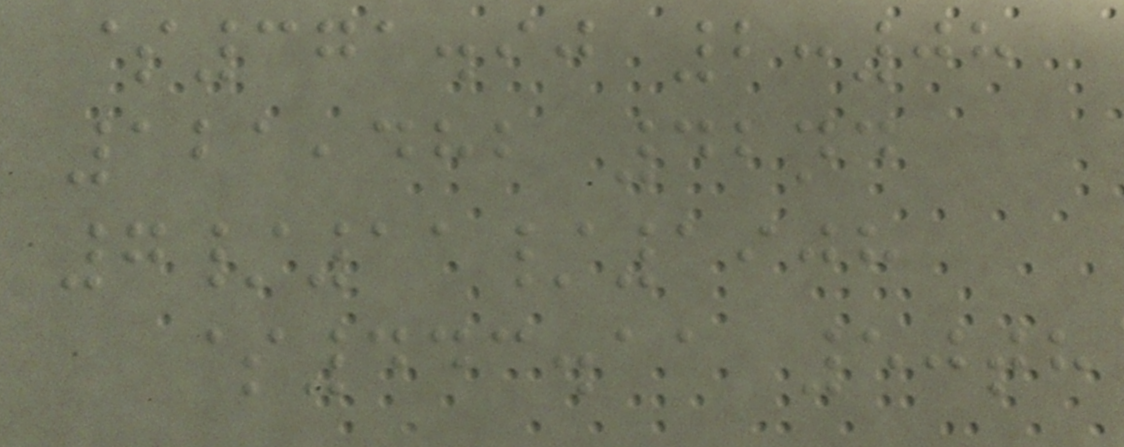$371.90 2:08
121,482 42nd
7/11/1908
$443.11 50th
